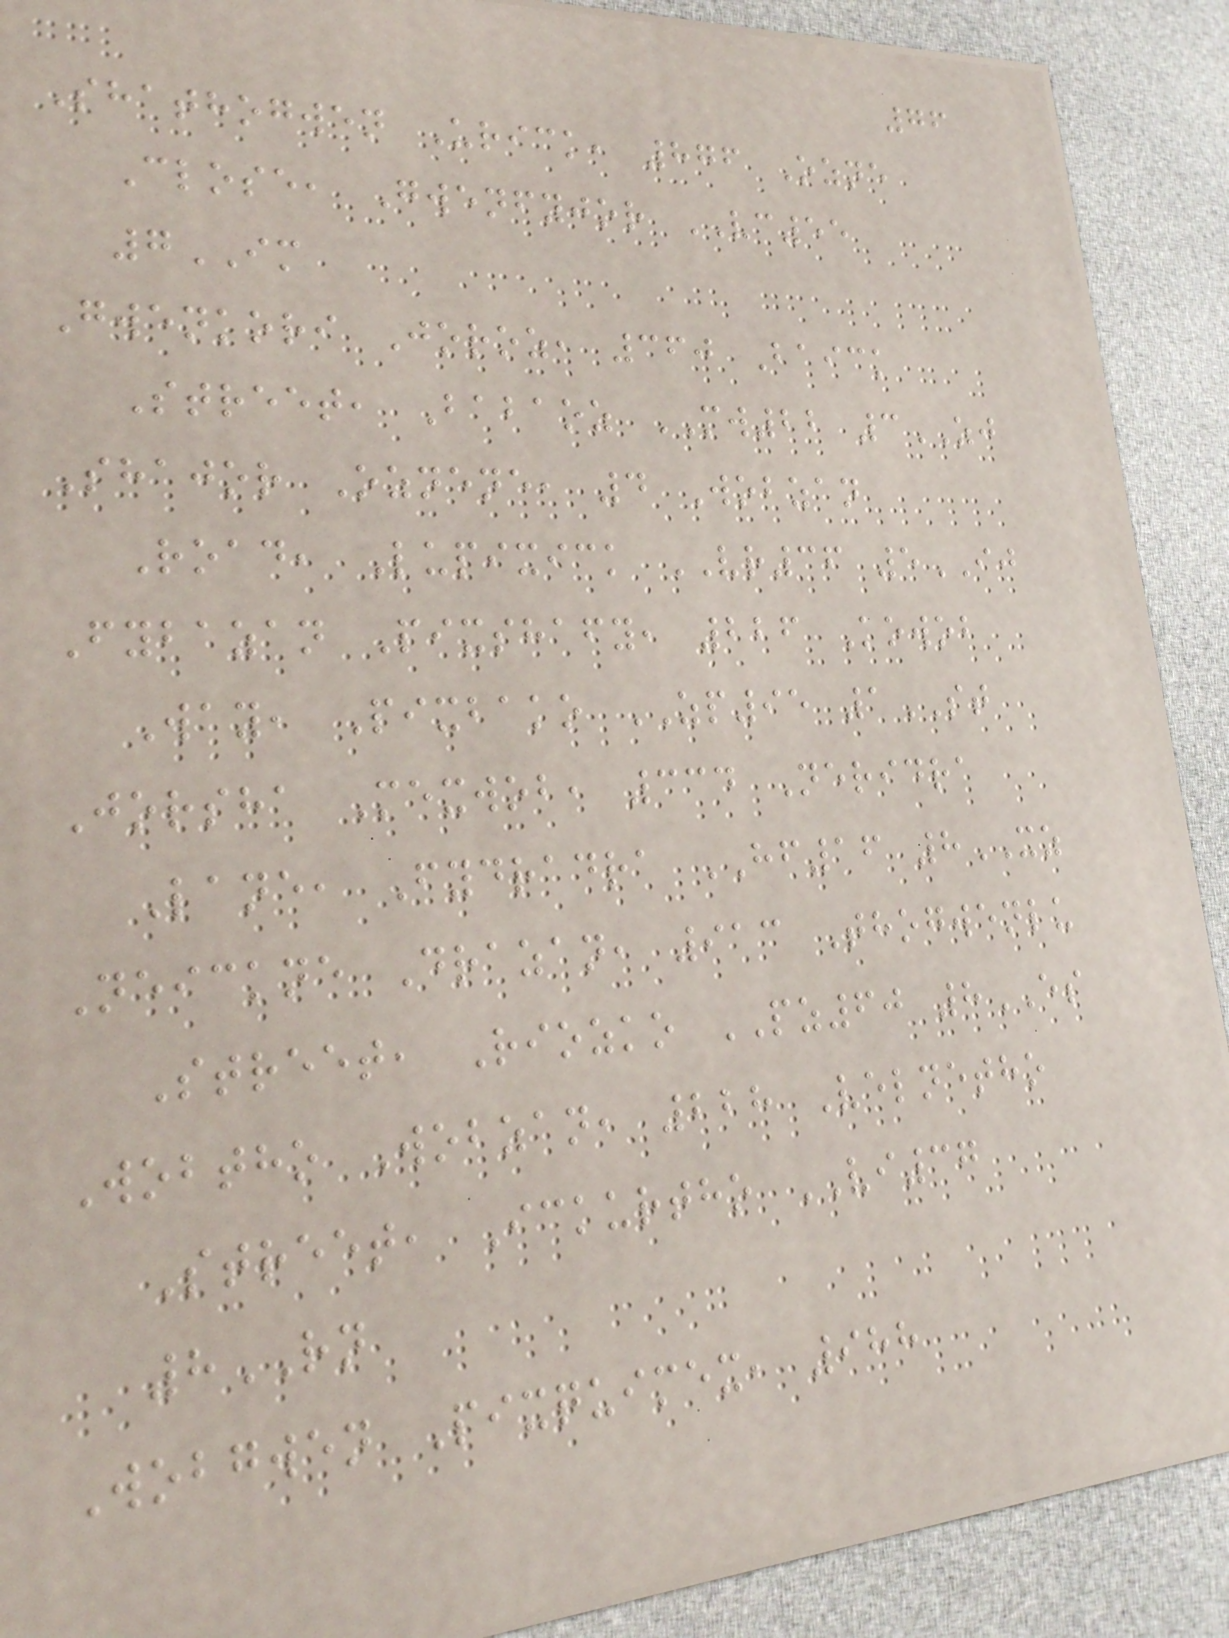76
Shathogwen Urick, 876 Ozne
Close, Gwenfyjor VC55
7IM
Gwenkori Joroz, 360 Baick
Street, Babaoz MW22 3ZJ
Shajor Oznene, 4 Wobzan
Road, Lupixick VR36 5IJ
Fybazan Pixshafy, 226 Kowob
Way, Pixbako ZP95 1ST
Jorsha Mexwob, 334 Neridra
Lane, Fydradra HF16 8XZ
Neickne Drazan, 913 Thogwenlu
Street, Riozko PZ60 8ES
Wobtho Wobzan, 228 Velnetho
Street, Ickurtho VI37
8RN
Wobgwen Pixquimex, 988
